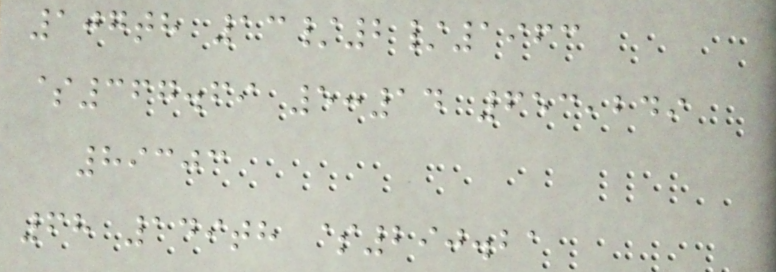107th 13/2/1963
$367.69 5:14 653,249
89303
68 149th $290.21
